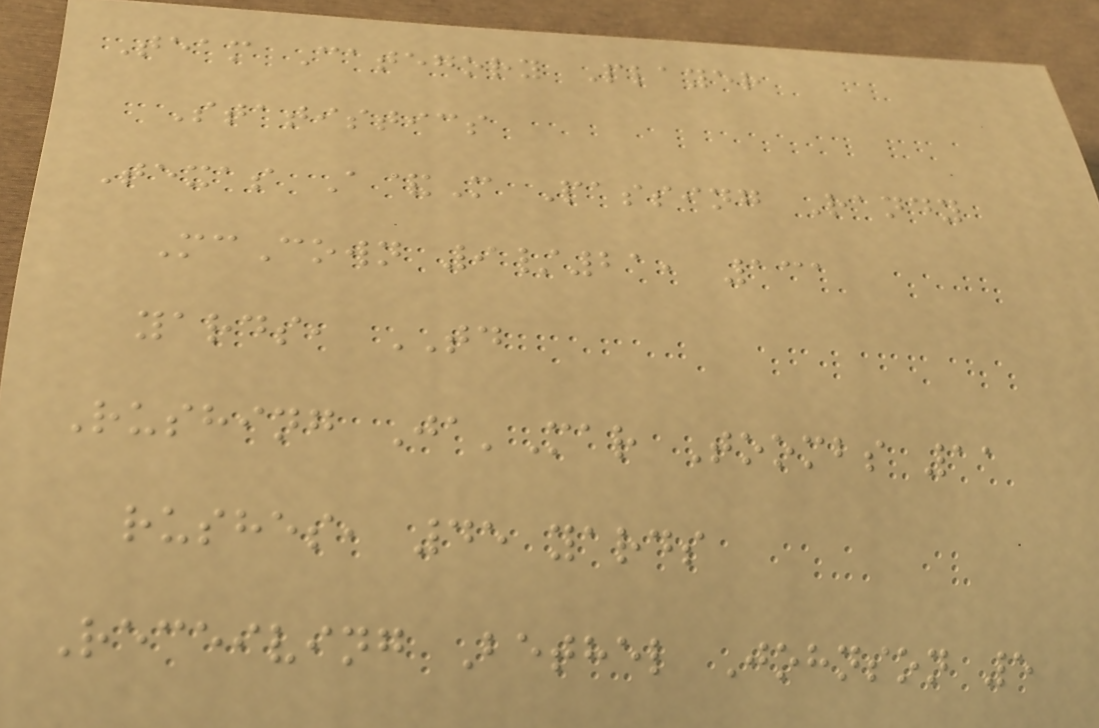Team Category Player
Statistics
Texas A&M Passing Randy
McCown 9/21, 131
yards, TD
Rushing Ja'Mar Toombs 11
rushes, 45 yards
Receiving Bethel Johnson 5
